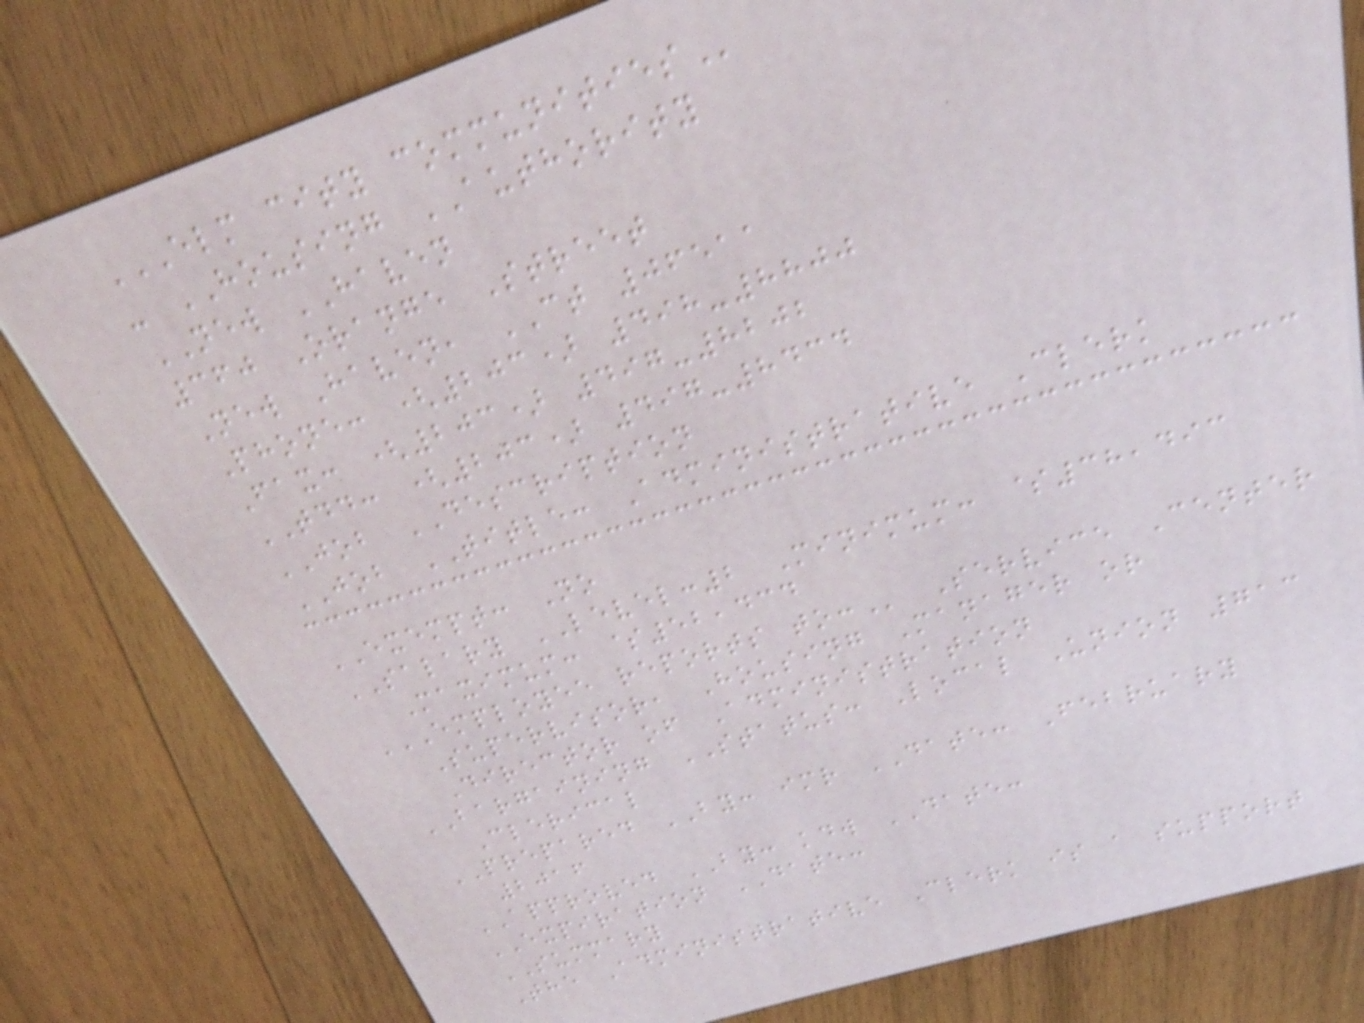ELM CITY COMMUNITIES
- HOUSING AUTHORITY
NEW HAVEN
360 Orange Street
New Haven, CT 06511
Phone: (203) 498-8800
Fax: (203) 497-8202
TDD: (203) 497-8434
JOB DESCRIPTION
JOB TITLE: Administrative Clerk
EXEMPT: No
SALARY LEVEL:2 Minimum: $38,493
Maximum: $52,434
EMPLOYEE REPORTS TO: Service Center
Supervisor, Housing Manager or
Director of Administration
BARGAINING STATUS: Local Union 713
Clerical
PREPARED BY: imr DATE: February
2016
APPROVED BY: kdw DATE:
EXPIRATION DATE:
SUMMARY
The Administrative Clerk is a support
